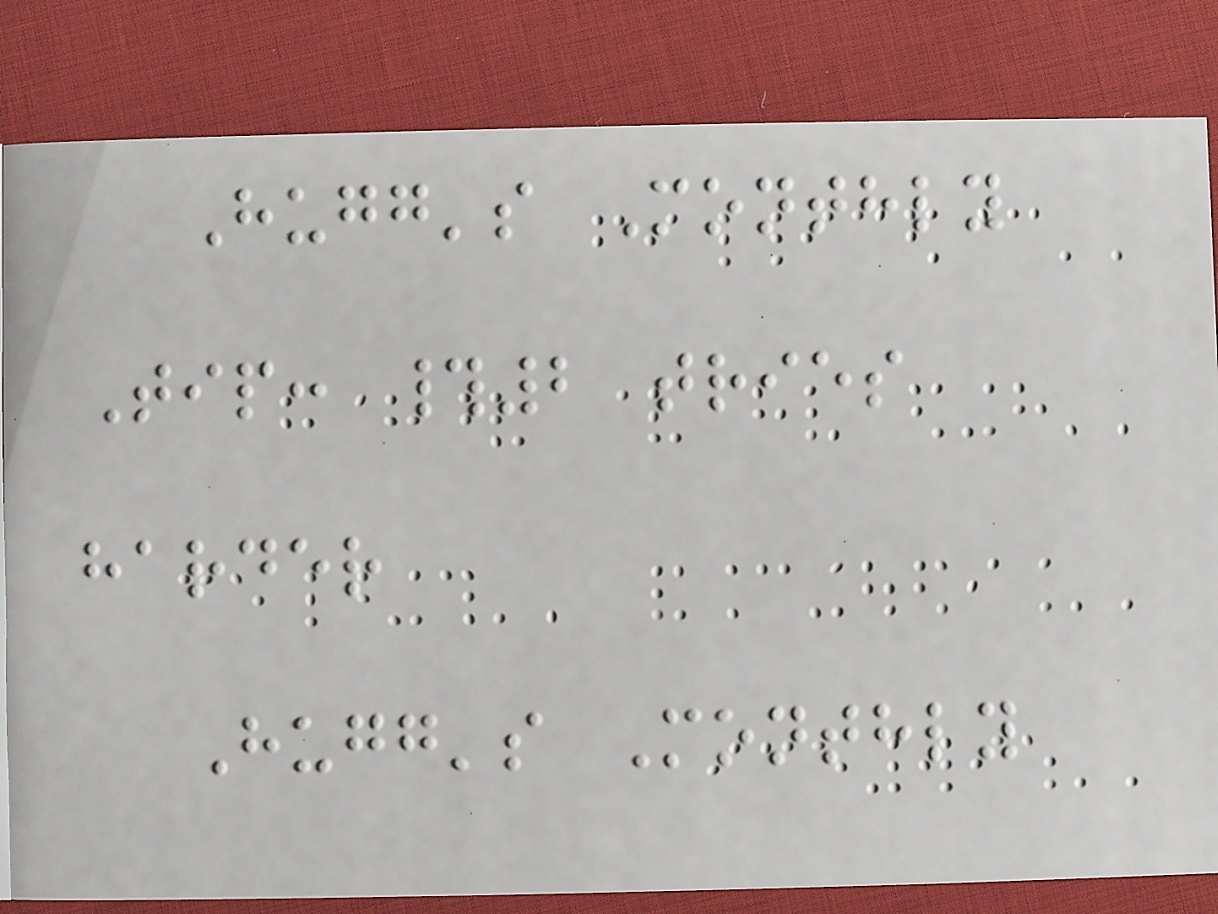Hugg's Monthly
Tip: #2 tries
harder
Hugg's Monthly
